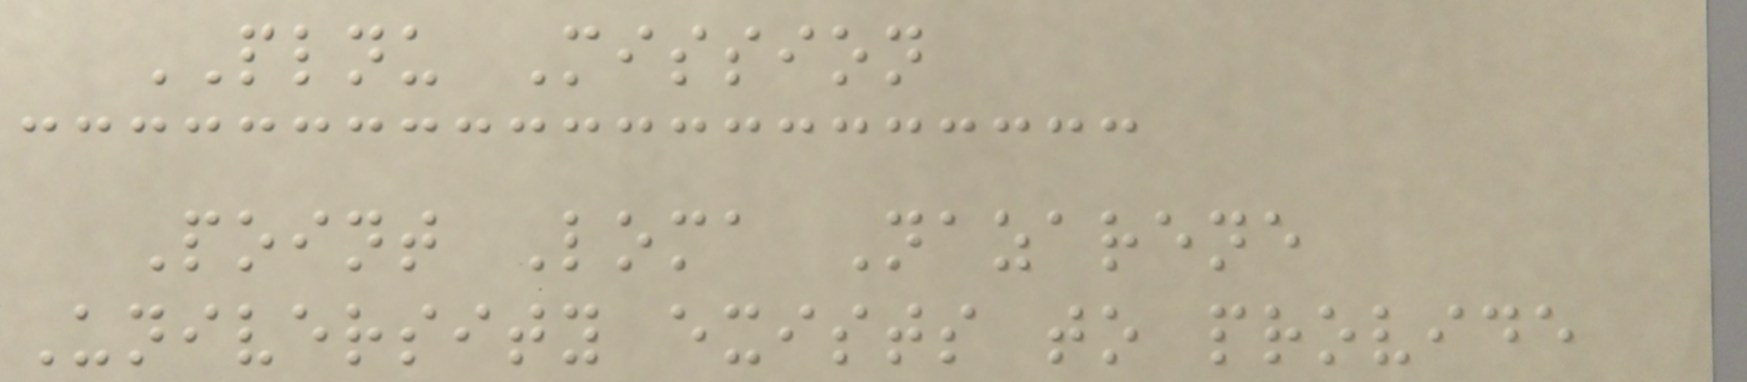PLNU Mission
Point Loma Nazarene
University exists to provide
